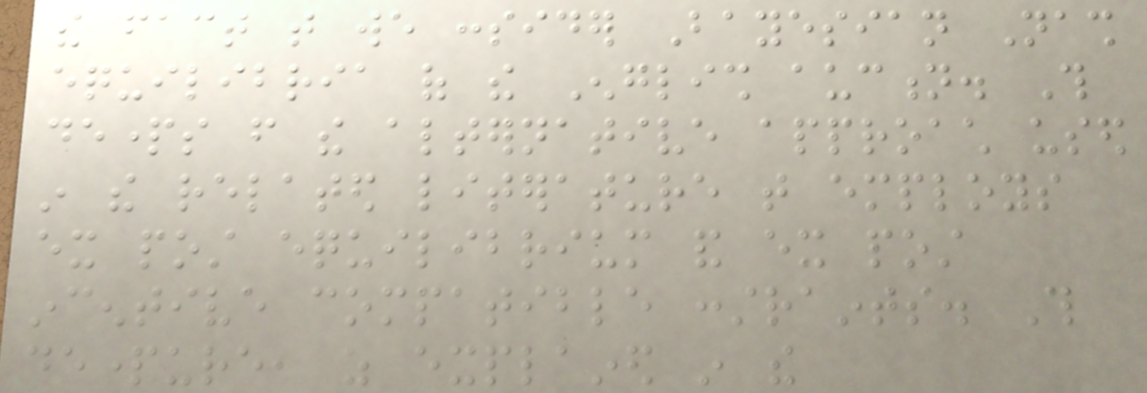the fact that we consider Bayesian Nash
equilibria of the English auction. This
departs from the alternative approach used
in the related literature that employs
ex post equilibrium and ex post
incentive compatible constraints. This
departure, as explained in the
